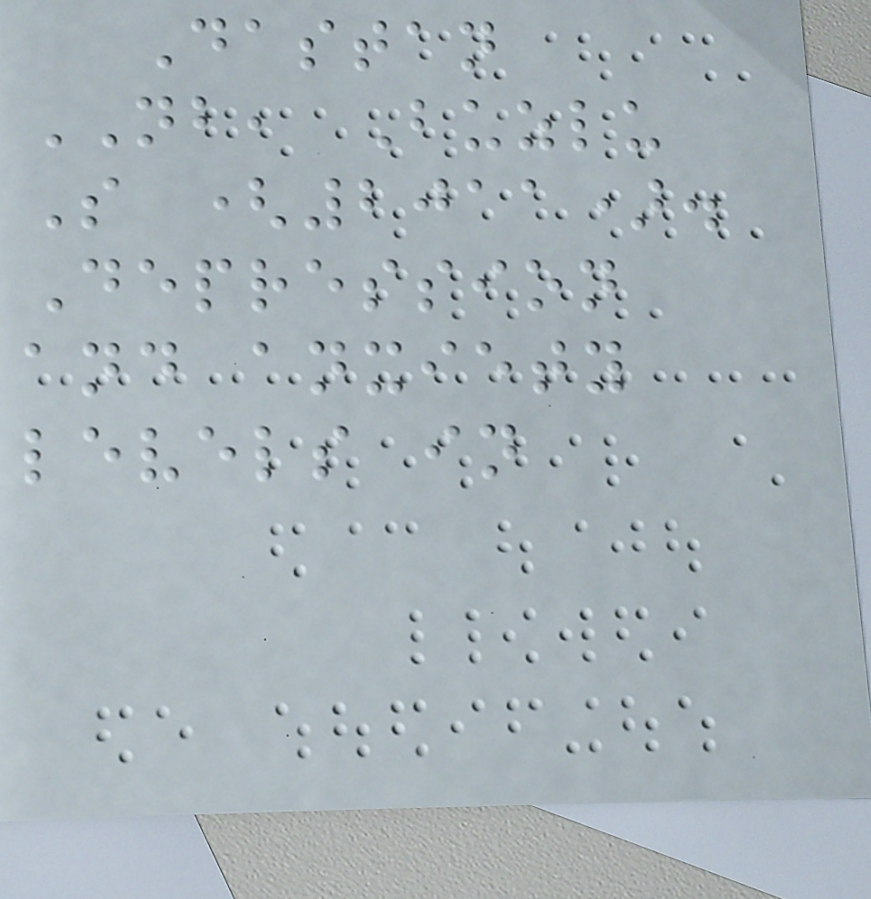Dastan
NB, Buzlu
S (2011).
Depression
and anxiety
levels in
